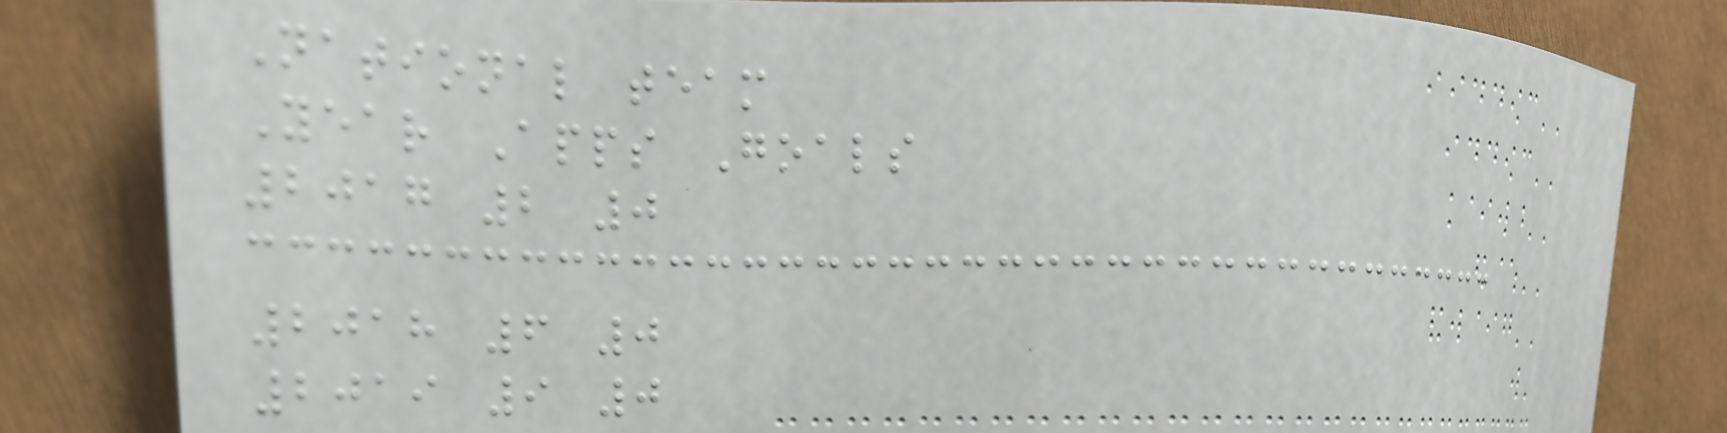National team
Year Apps Goals
2017 2 0
2018 6 0
2019 9 0
